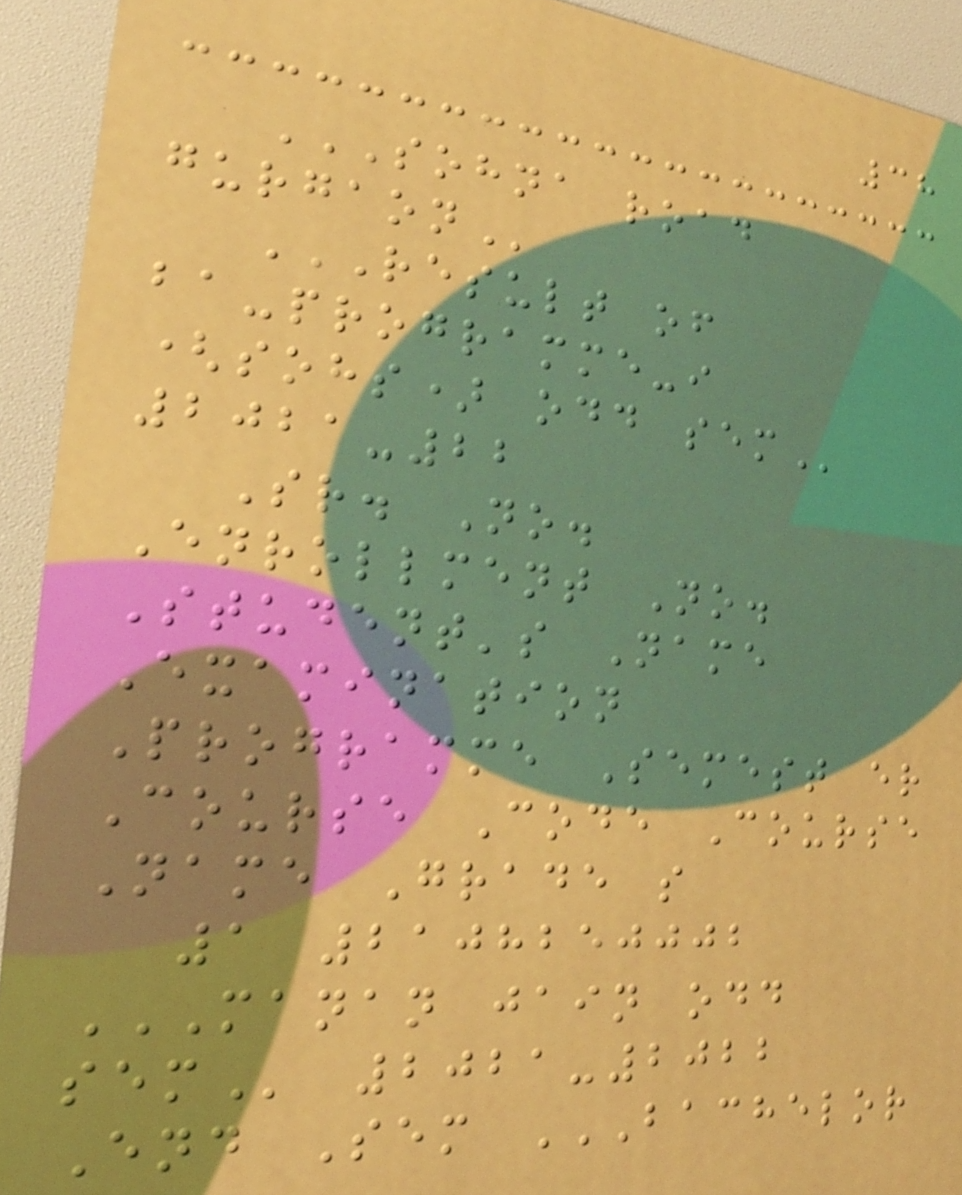38
SOHNA ROAD
GURGAON
RESULT OF
BA-PROGRAMME-I
(SOHS) ODD SEM
2021-22
Sr. No.
Enrollment No.
Student's Name
Examination
Programme Semest er
Course Code Course
Name Grade s
1 2108250002
MANAN JAIN ODD
SEM 2021-2022
End Sem BACHELOR
